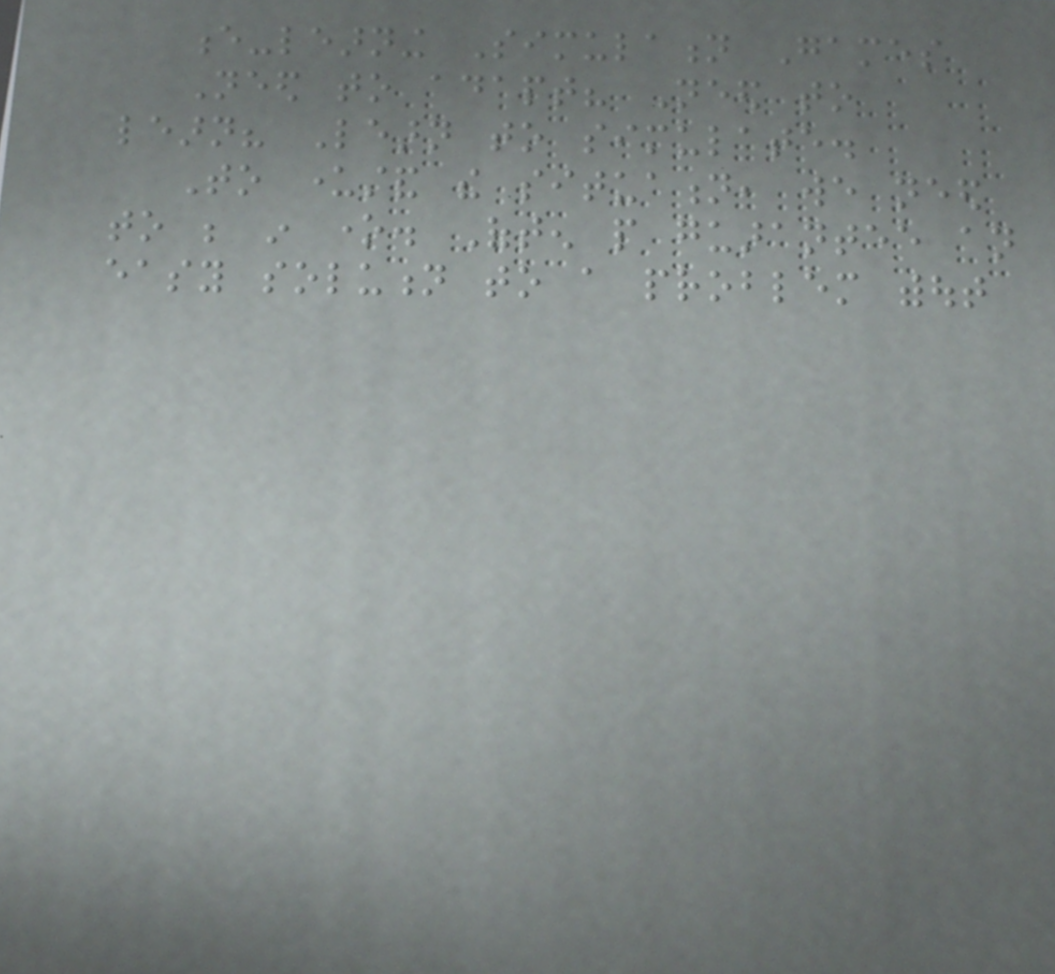e-learning Simulation Games
Need to adapt? Need to
learn? Learn to simulate.
To understand the situation, we need
to be in one. Often people guarantee an
easy solution to a problem without
